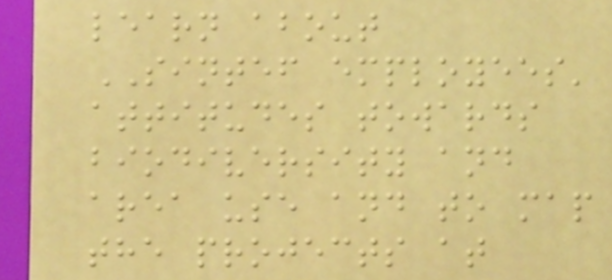learn about
SINTEF employees'
attitudes towards
biodiversity and
area use and to map
the projects at
